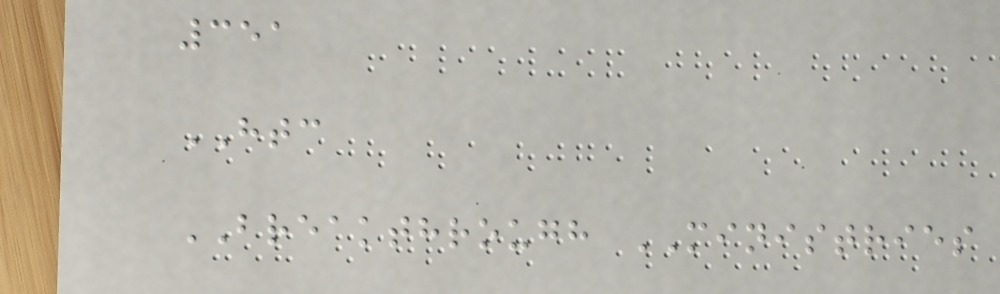351
HTC
BREAKTHROUGH MINISTRIES
